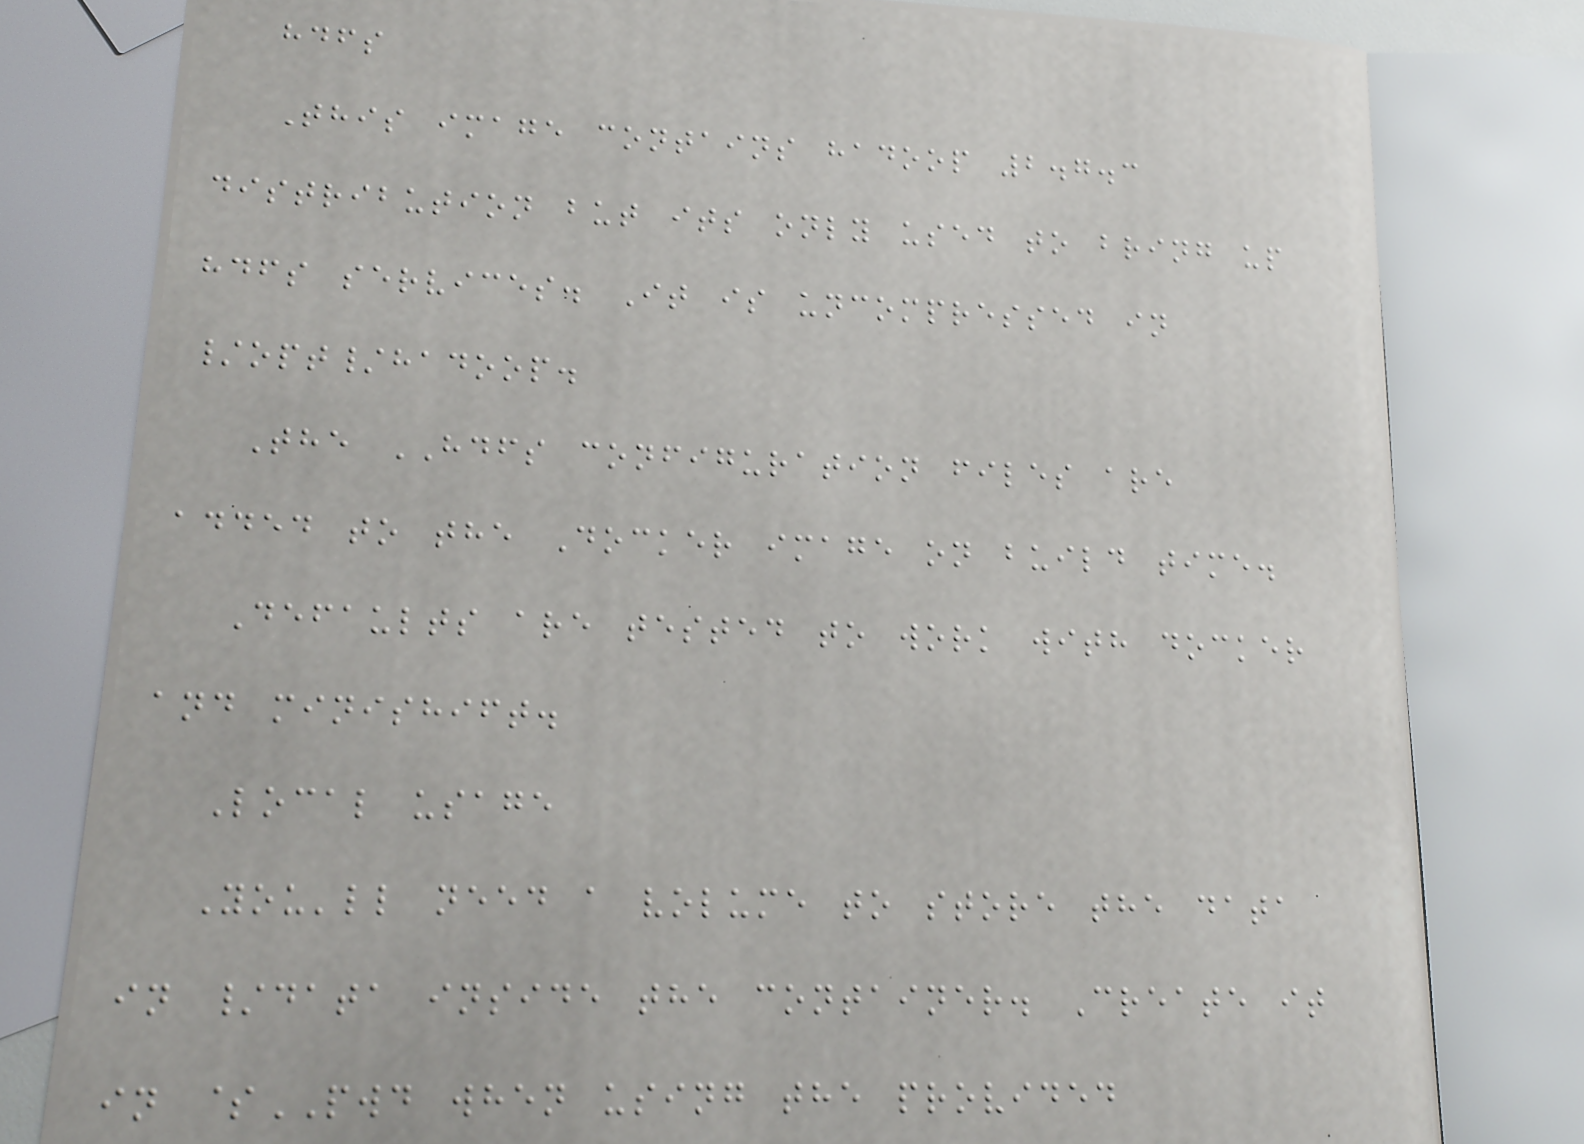hdfs
This image contains hadoop 2.7.3
distribution but its only used to bring up
hdfs services. It is uncompressed in
/opt/hadoop.
The HDFS configuration files are
added to the Docker image on build time.
Defaults are tested to work with docker
and minishift.
Local usage
You'll need a volume to store the data
in /data inside the container. Create it
in $PWD when using the provided
